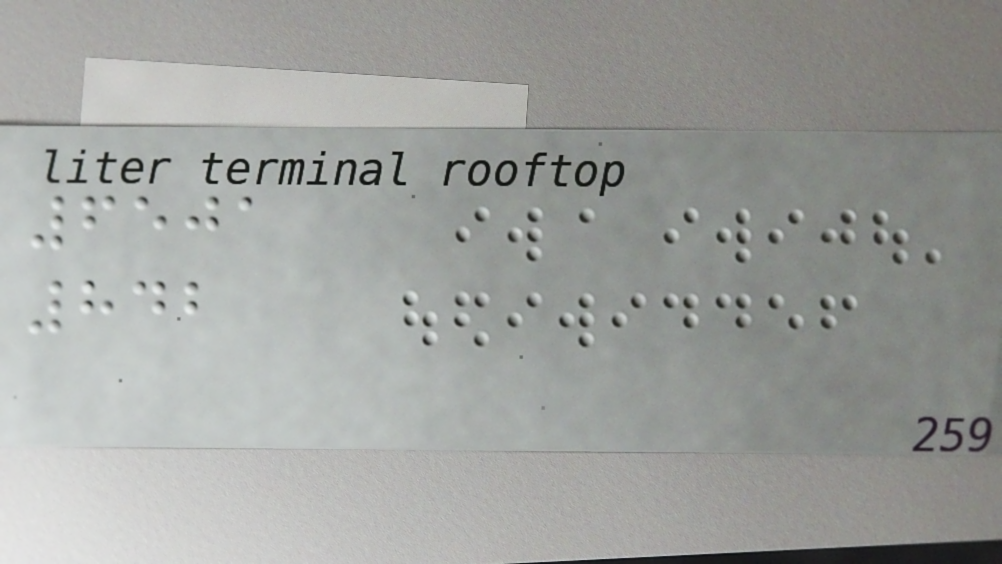6501
842
